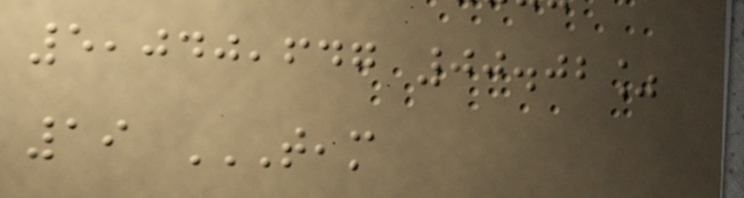5,040,647 00.02%
19 TEAM
